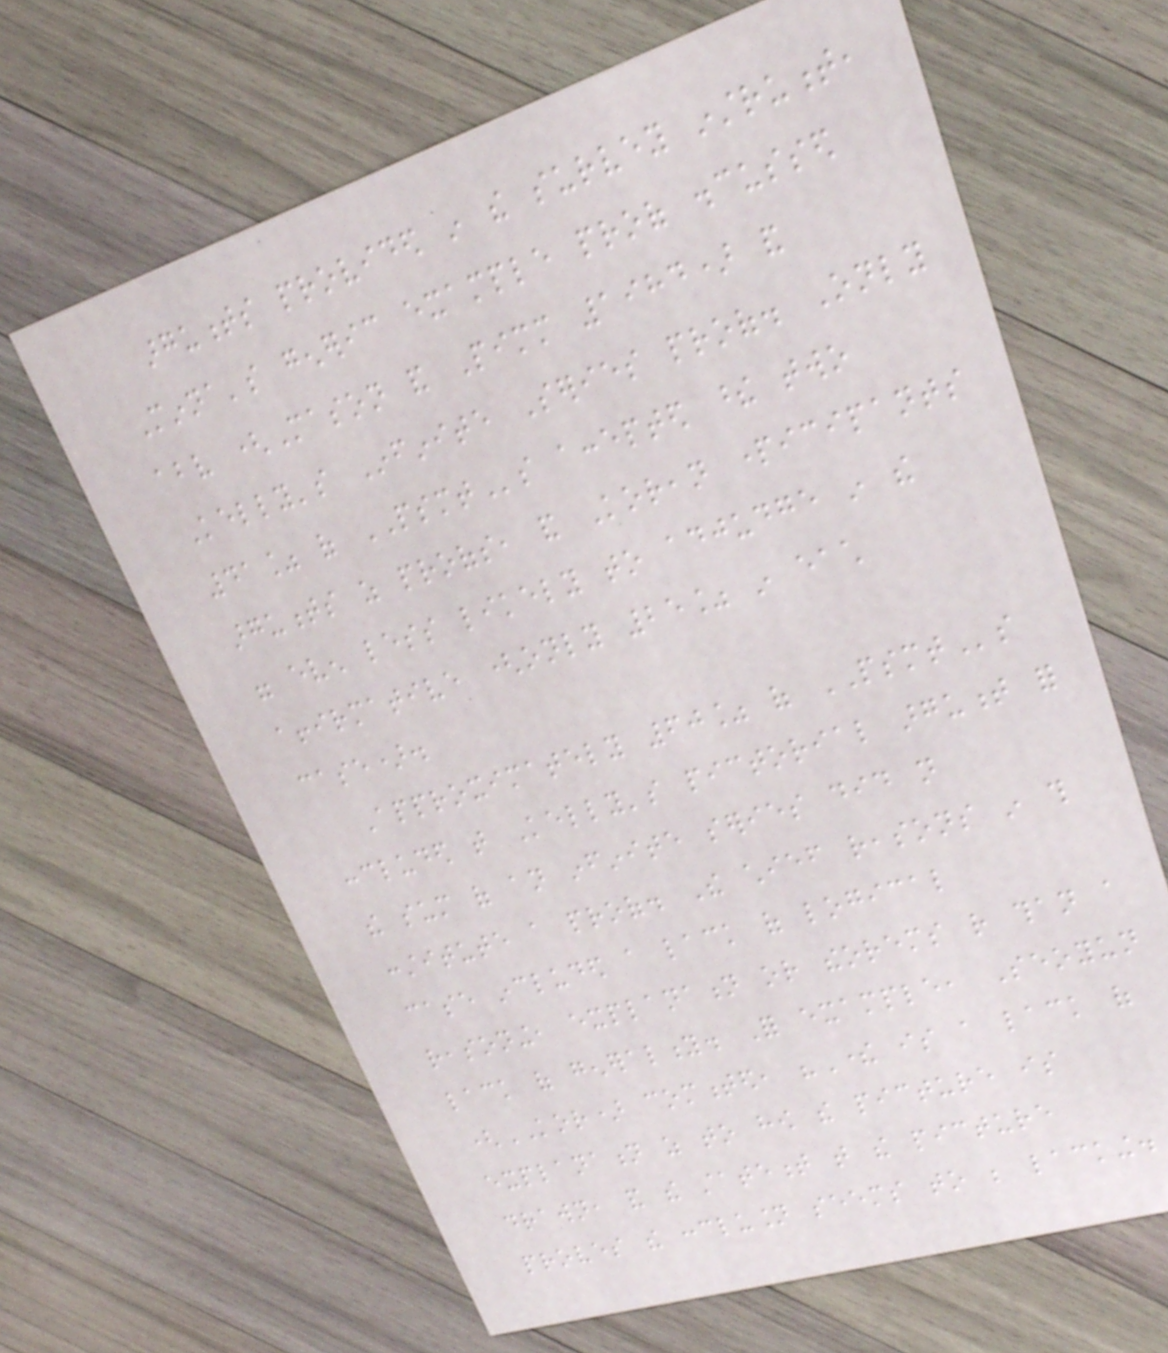arguments provided in the survey instrument,
Minna's generic example proof discussed
above (Mason and Pimm 1984) and
Kelly's Infinite Series proof. Only
41% of PSMTs accepted these two
arguments as proofs, and Korean participants
were even less likely to adjudge in the
affirmative (only 25% in each
case).
Approximately 60% of PSMTs
concluded that Kelly's pictorial argument for
the sum of an infinite series did not
constitute a proof. The chief reasons in this
case included a lack of logical
reasoning, explanation or theorems rather than a
lack of generality. For example, Seoyun
(KOR) commented, "There is a lack of
explanation as to how the picture is
drawn, and the statement that the picture
proves the conclusion seems to be lacking.
